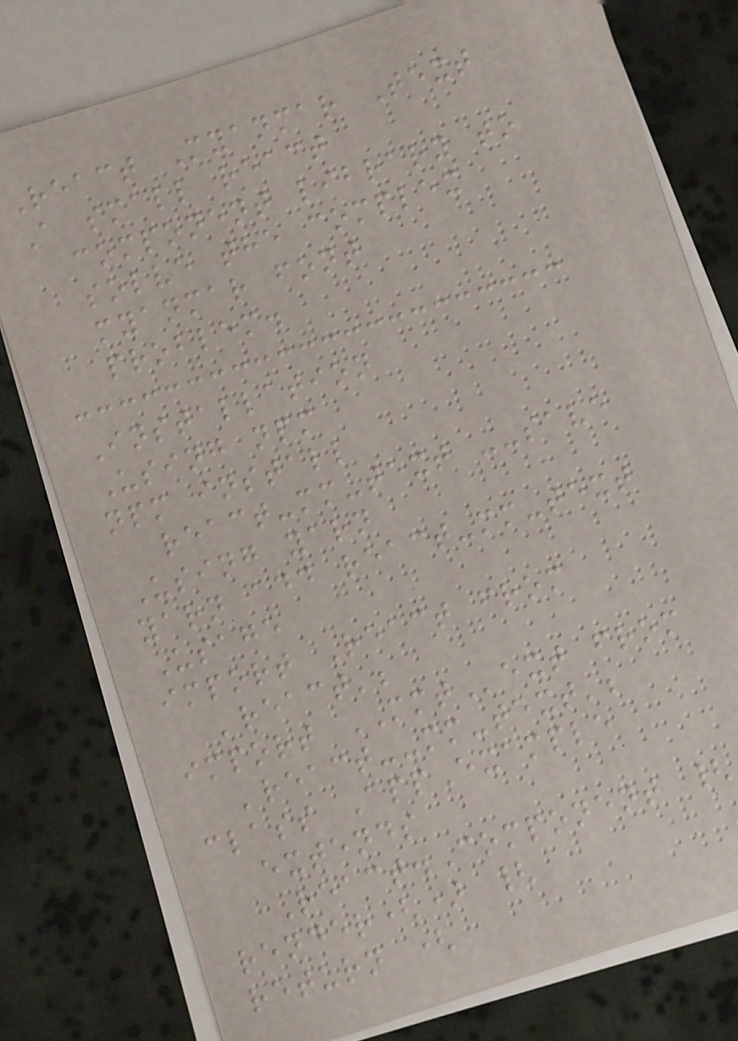React Myanmar Text
A small react
component library to
solve the complex
myanmar font
problem.
Installation
Using npm
npm install
react-mm-text --save
Using yarn
yarn add react-mm-text
Usage
import React from
'react';
import MMText from
'react--mm-text';
class AppExample
extends
React.Component {
render() {
return (
